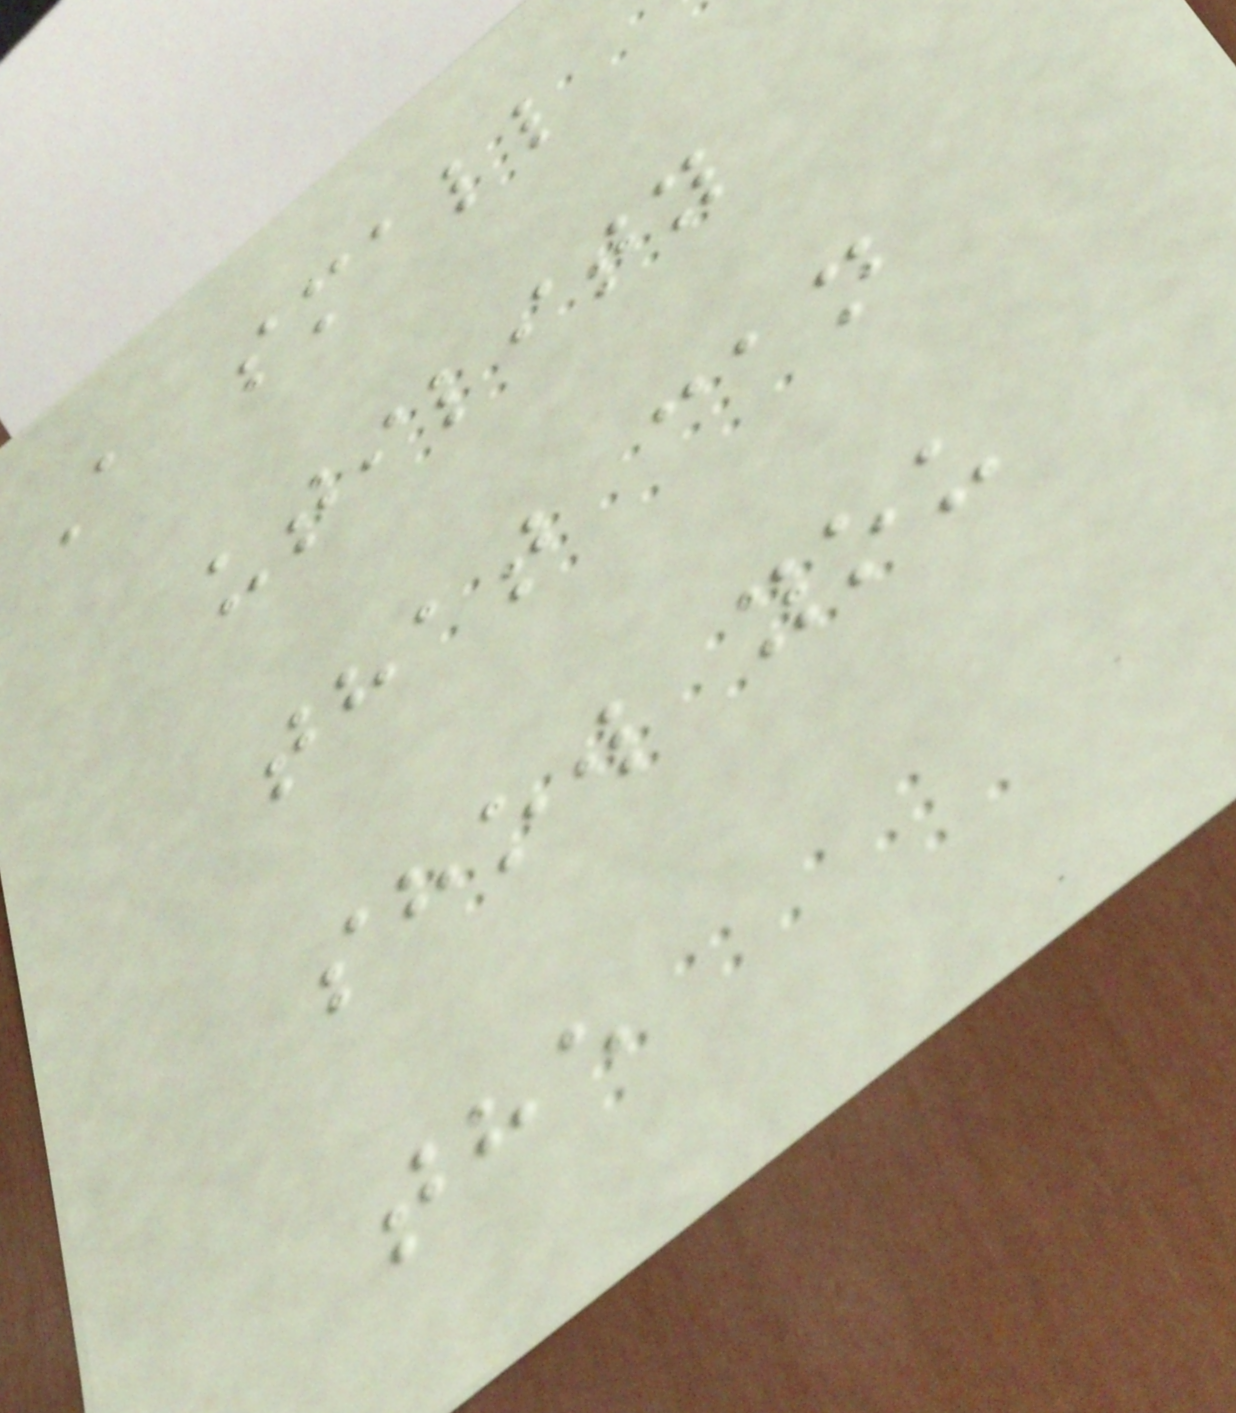A small
utility
that can
show you
the
